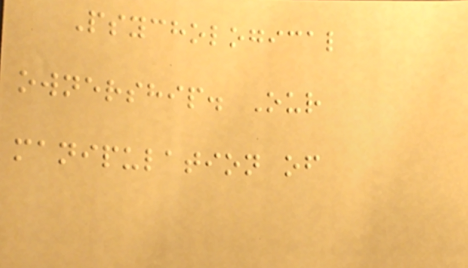Psychological
ownership. Our
manipulation of
